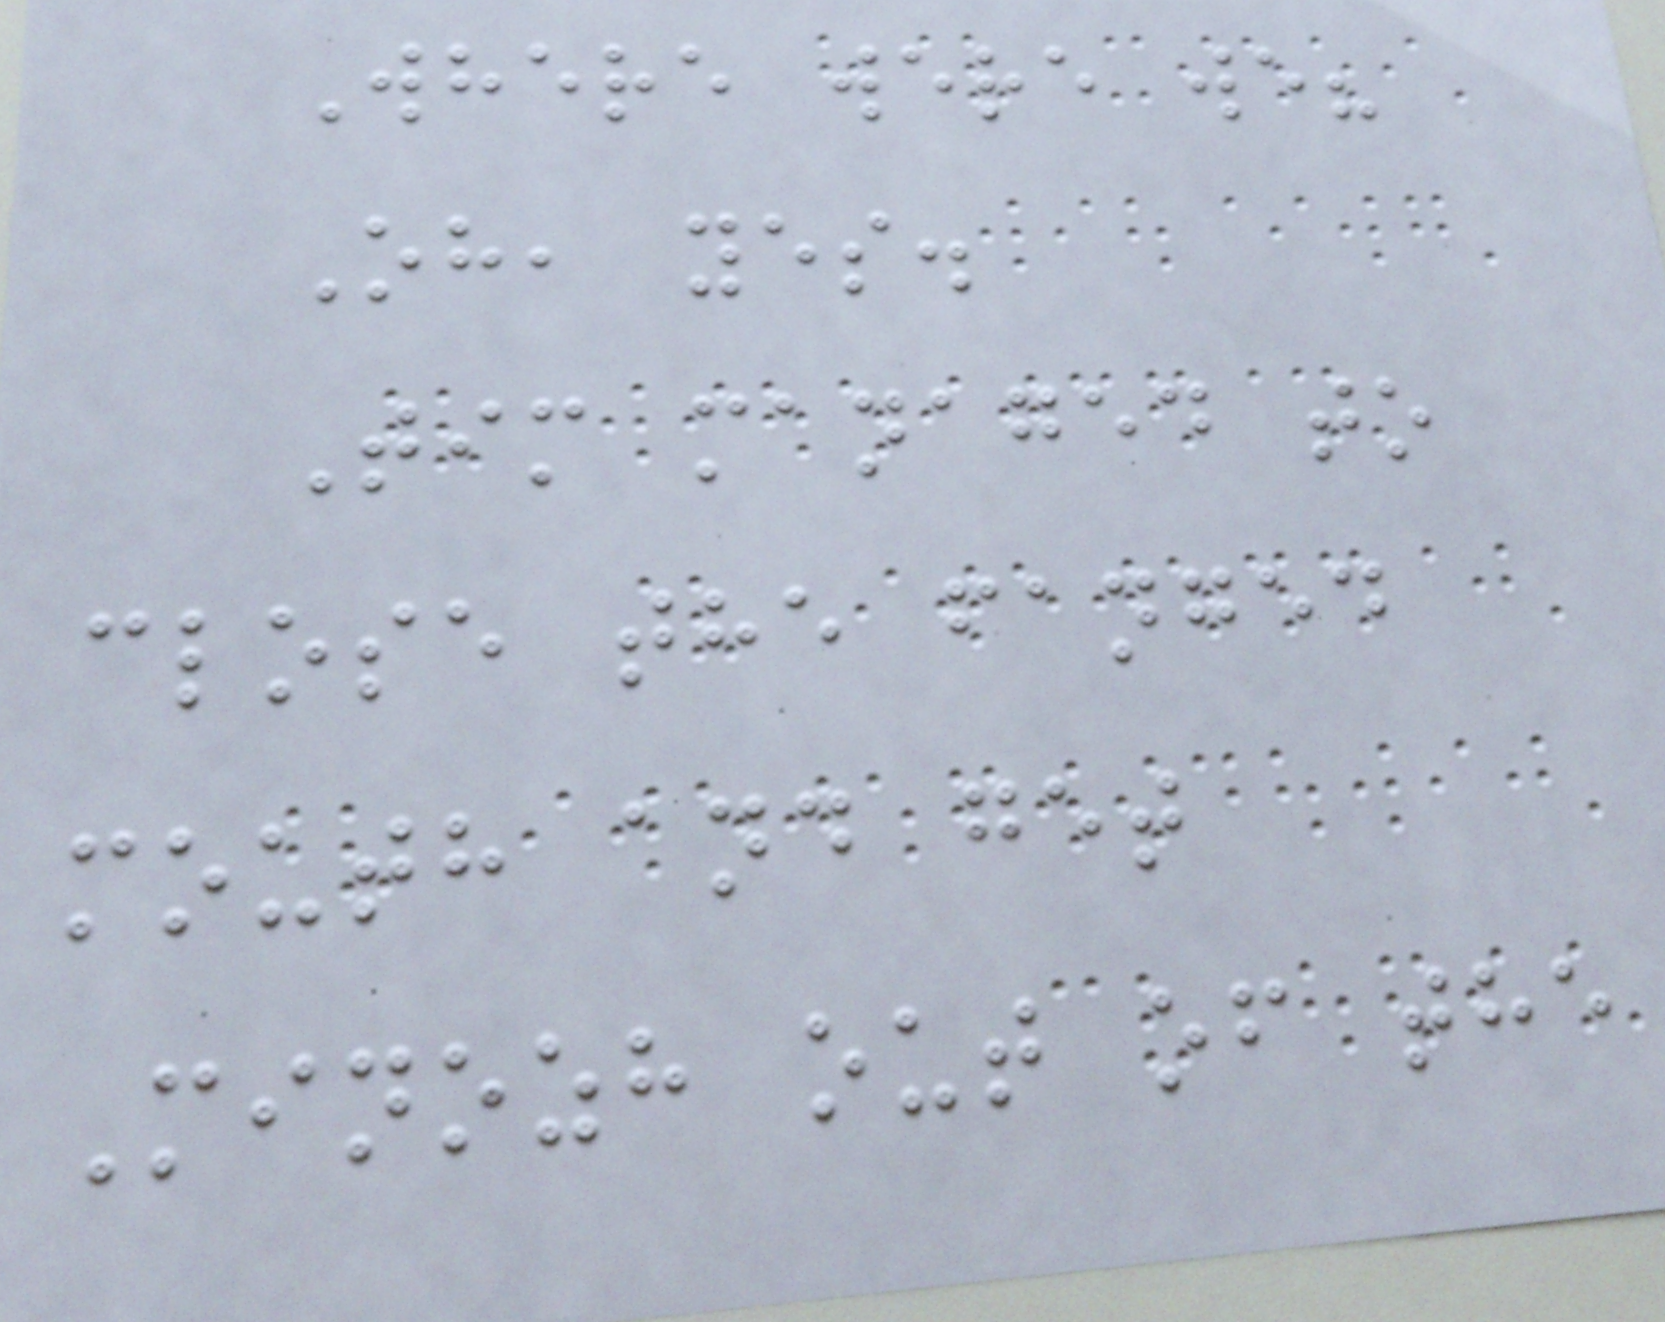Where were we?
Oh, yes.
Tim managed to
close the fanged
mouth and get
Minozh out of the
